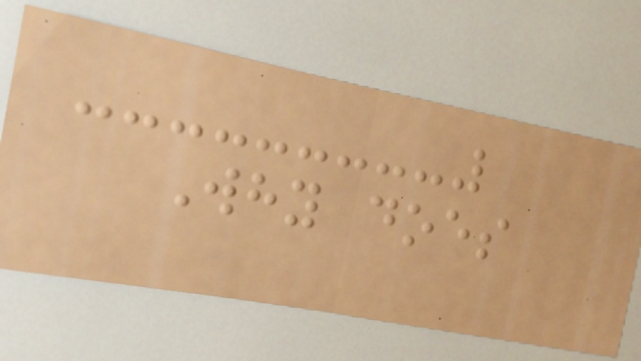Why does
